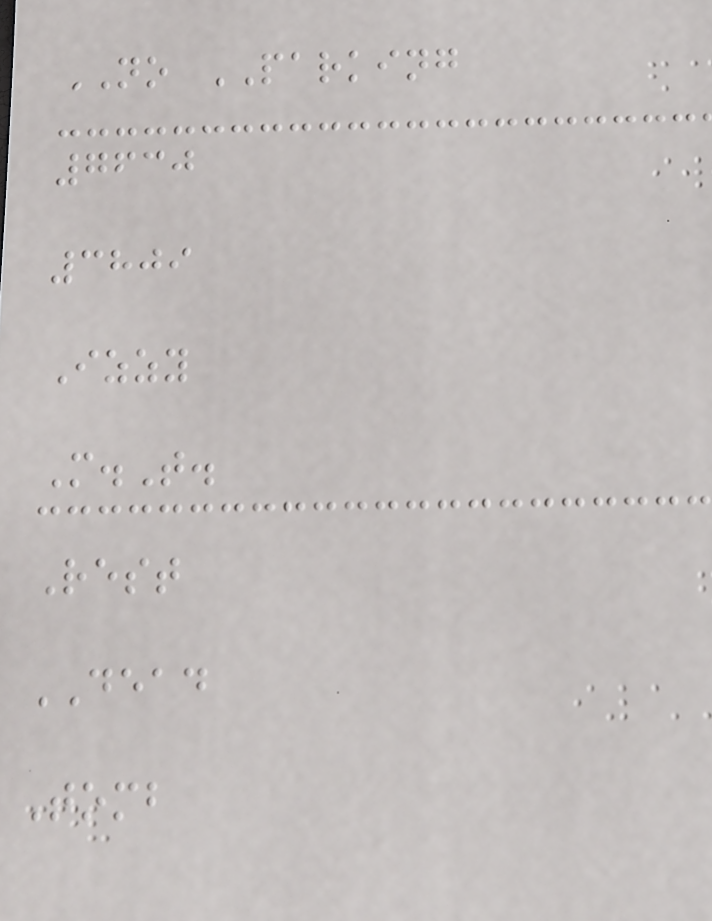NO PARKING
7630
3809
Izzy
M.T.
Rest
DEAD
Tomb
